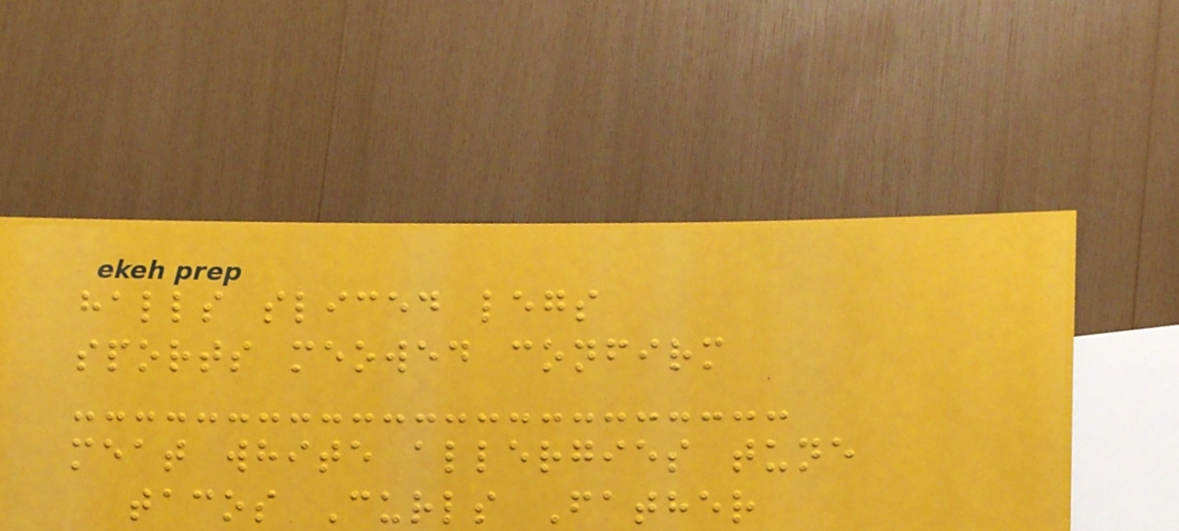halls sliced legs
sports meowed confirm
meat white allergies tune
tacos Curls Father
